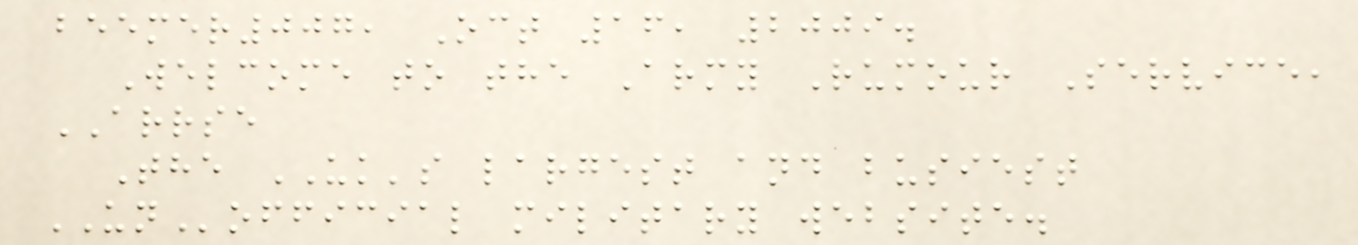beemer007, Oct 16, 2009.
Welcome to the Army Rumour Service,
ARRSE
The UK's largest and busiest
UNofficial military website.
